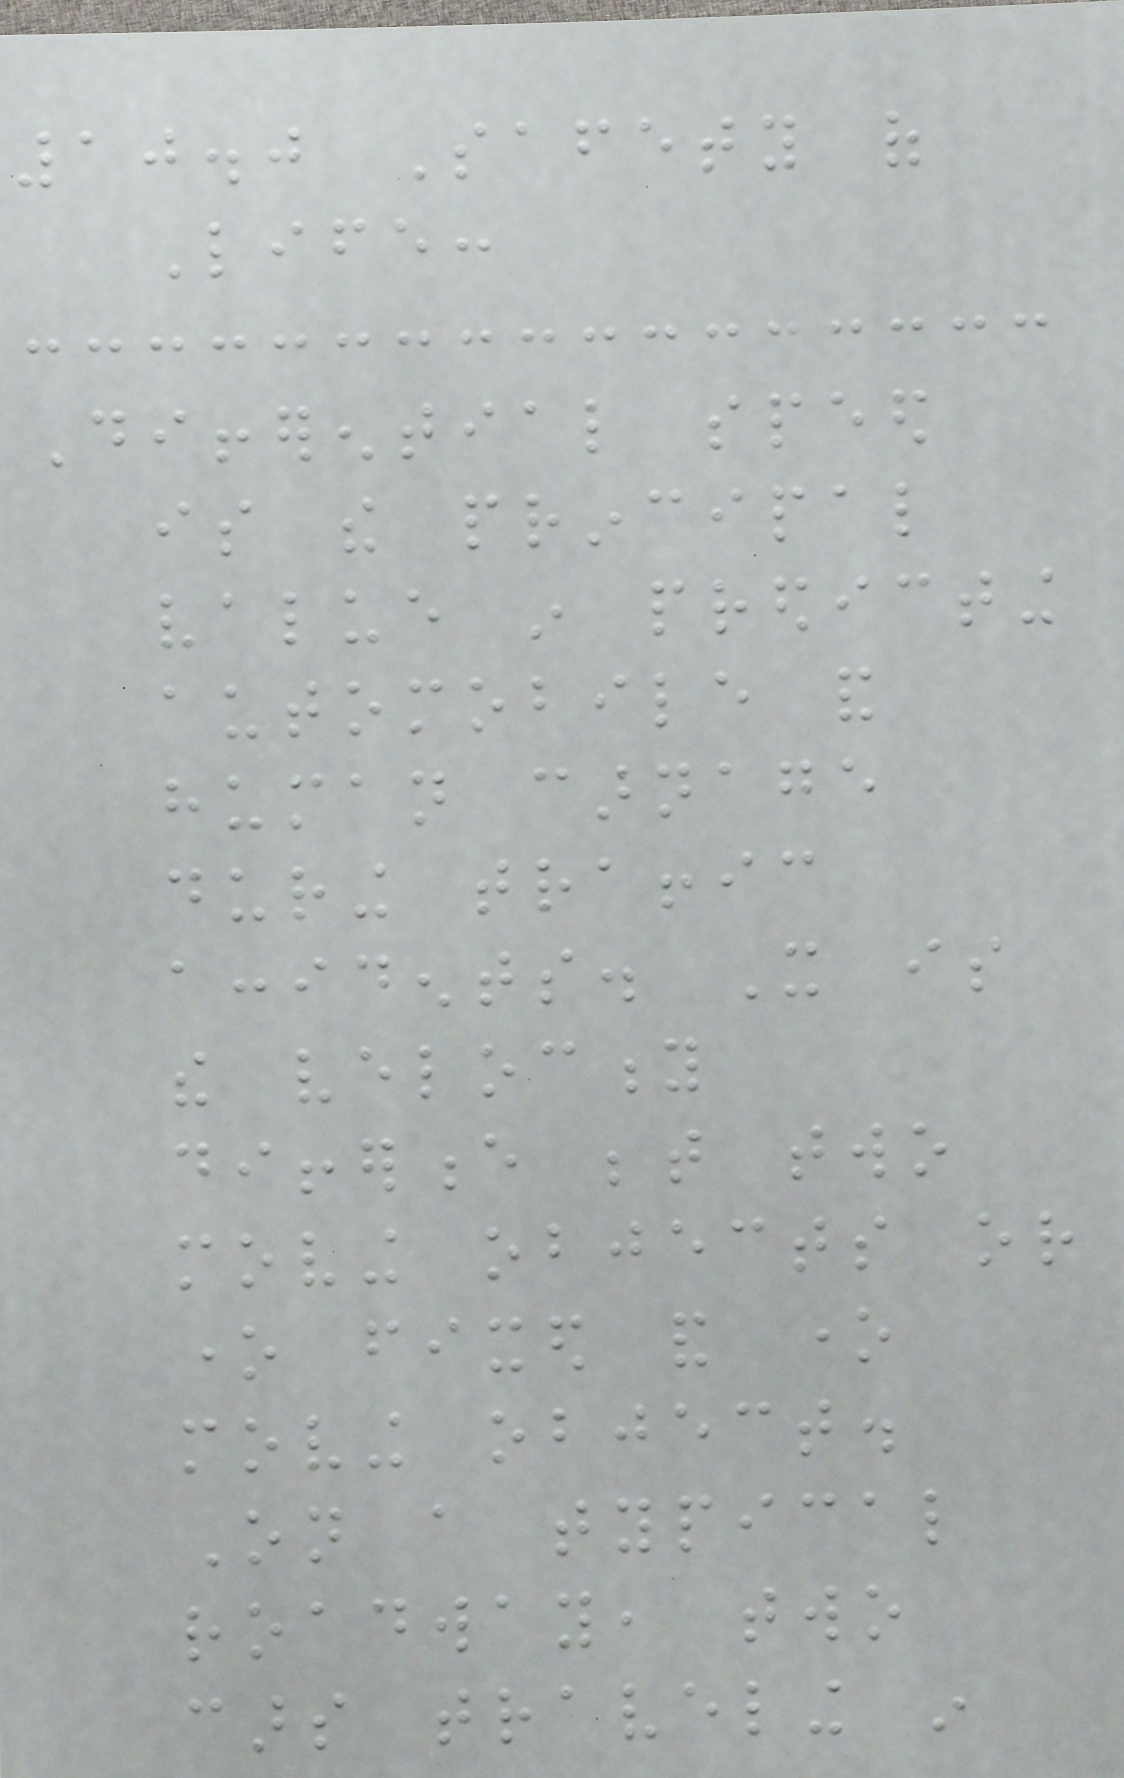10.0 Safety of
Life:
Differential speed
is the principal
value in predicting
automobile and
human carnage
during traffic
accidents. It is
the velocity
difference between two
moving objects or
one fixed and one
moving object.
On a typical
roadway, two
cars traveling in
